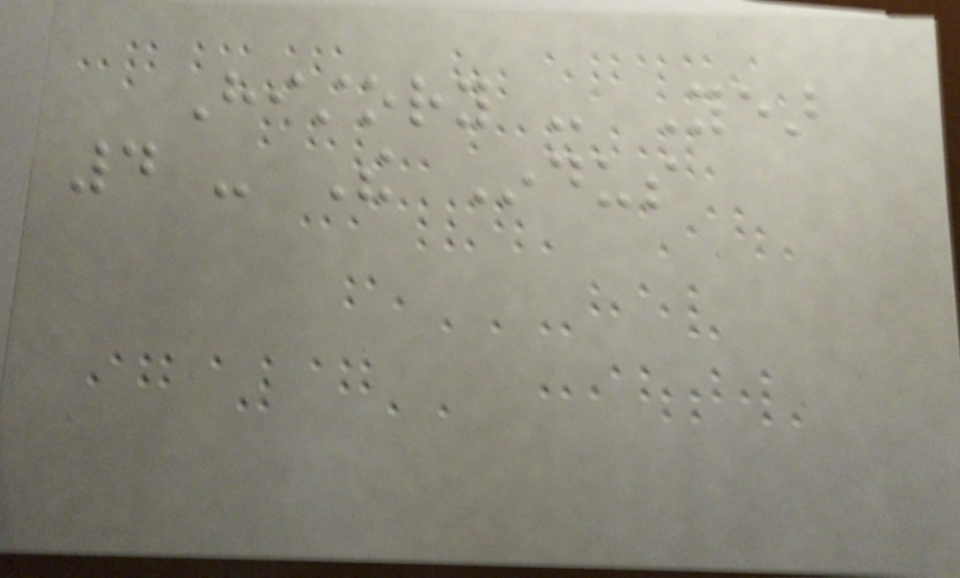History - Year
4 - The Indus
